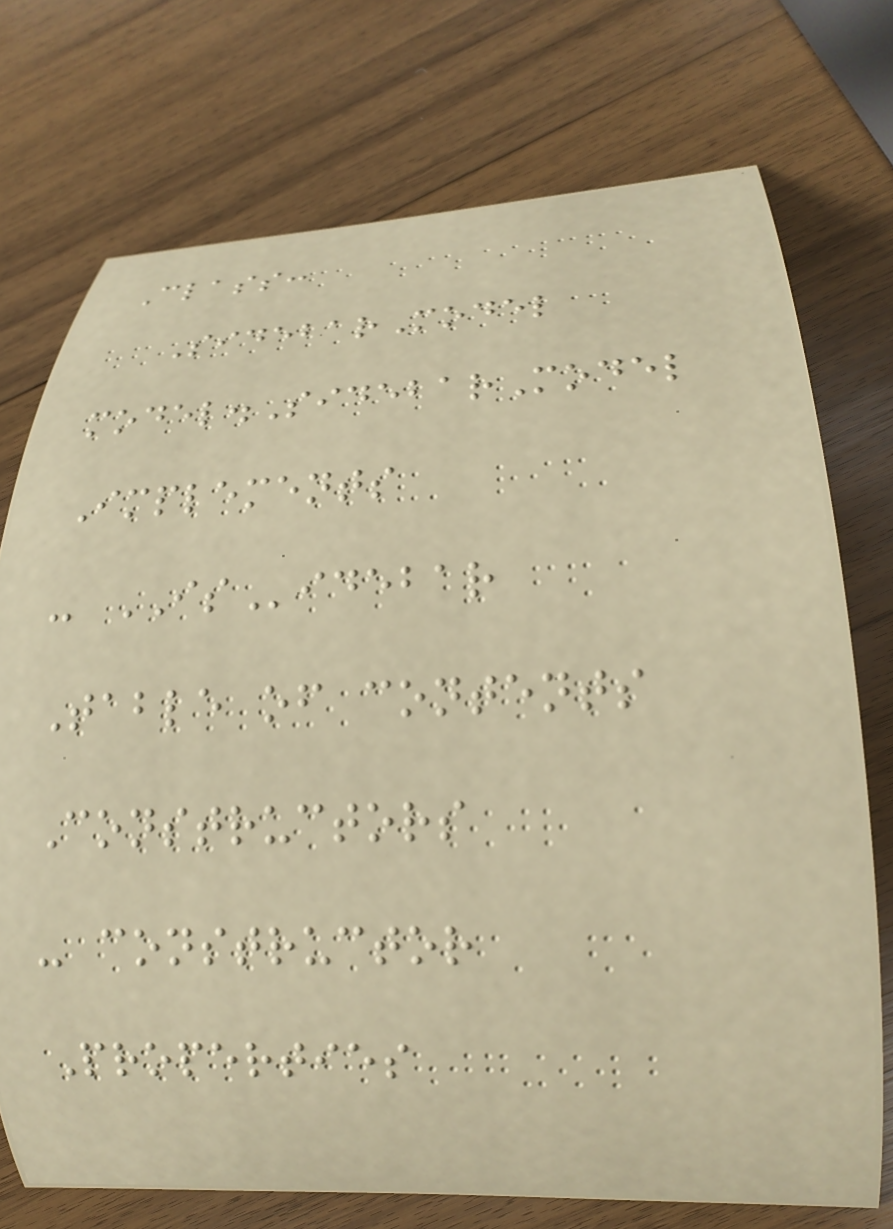Class:
SidebarModel
model.SidebarModel
Implements
- ISidebar
Table of contents
Constructors
- constructor
Properties
